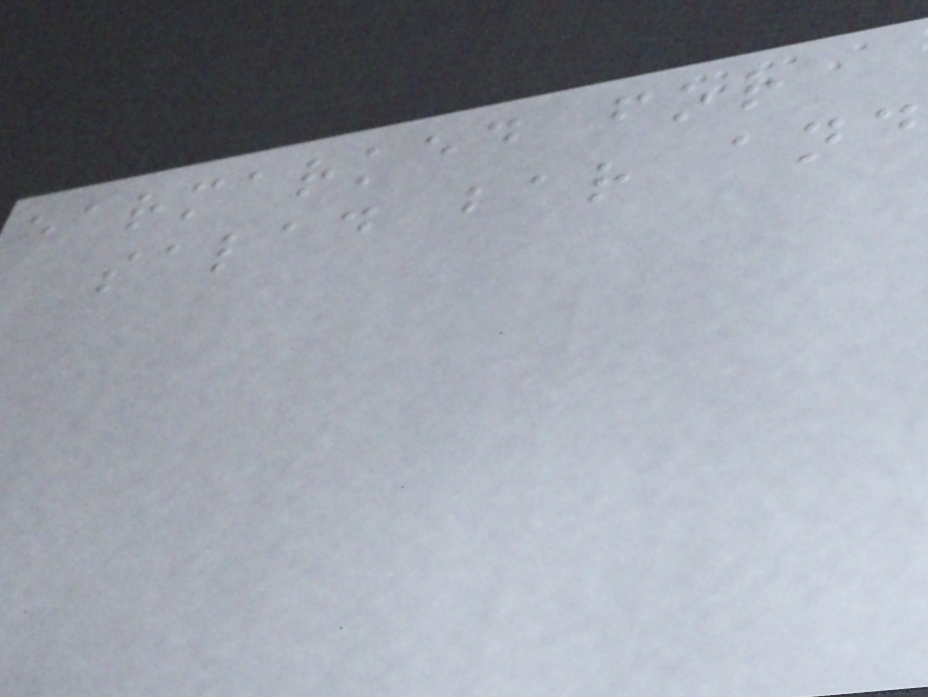earmarked for
salad bar and
